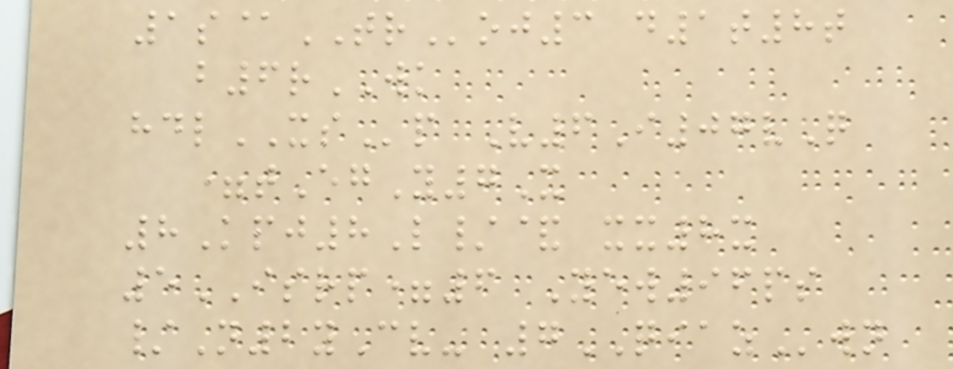1s@TRoj3 d1t8t
b6rWK
hdlXSp V6I07vQ
=tEgY7X
8Kpj8L/& xx8x
5ISRP=6 Yew96ps
/N2yCv- 7QIAZwn
